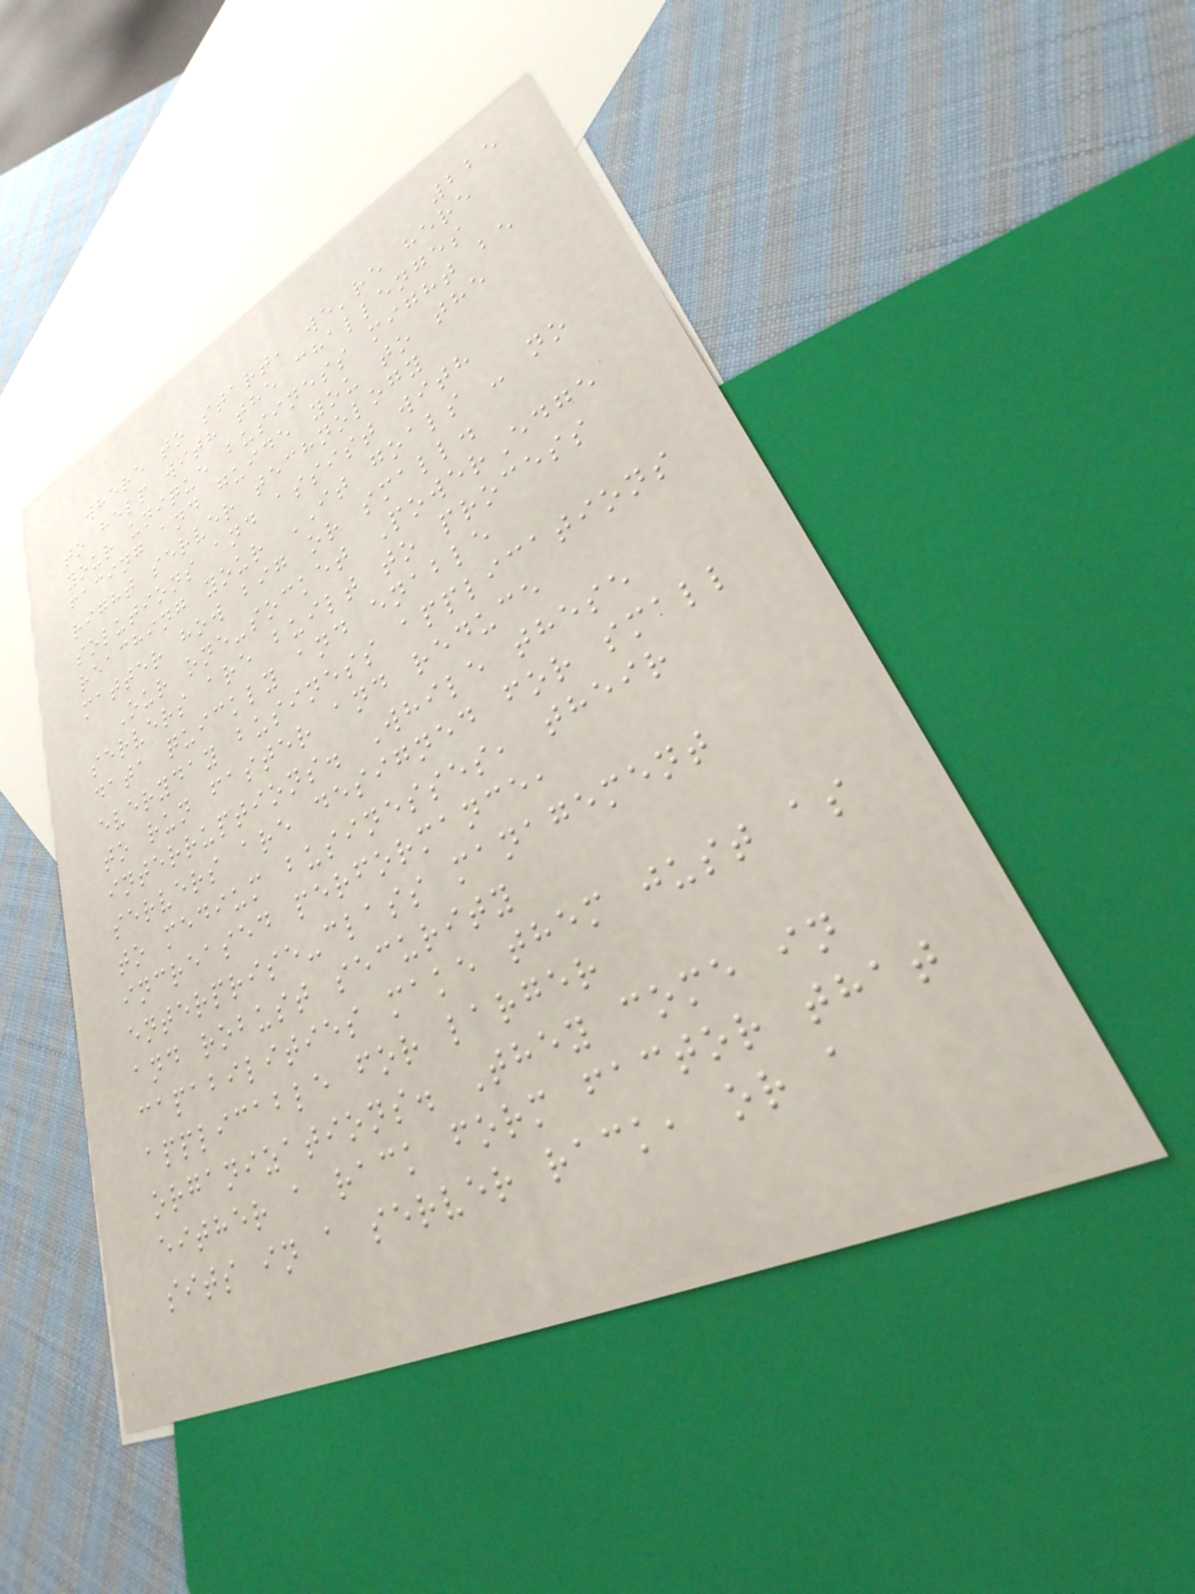225
where to start, we're here
to help with the challenges
your unique business might be
facing and guide you to the
right server technology
solutions and assist with
reaching your IT goals - no
matter how big or small.
Our one-socket PowerEdge
servers are built to process
data quickly and enable
everyday business applications
to run faster and reduce
interruptions. While these
servers are designed for small
to medium businesses, their
increased performance,
enterprise-class management
and robust security
capabilities make them just as
applicable for larger
organizations. They come in
either a rack form factor that
sits in a server rack, or a
